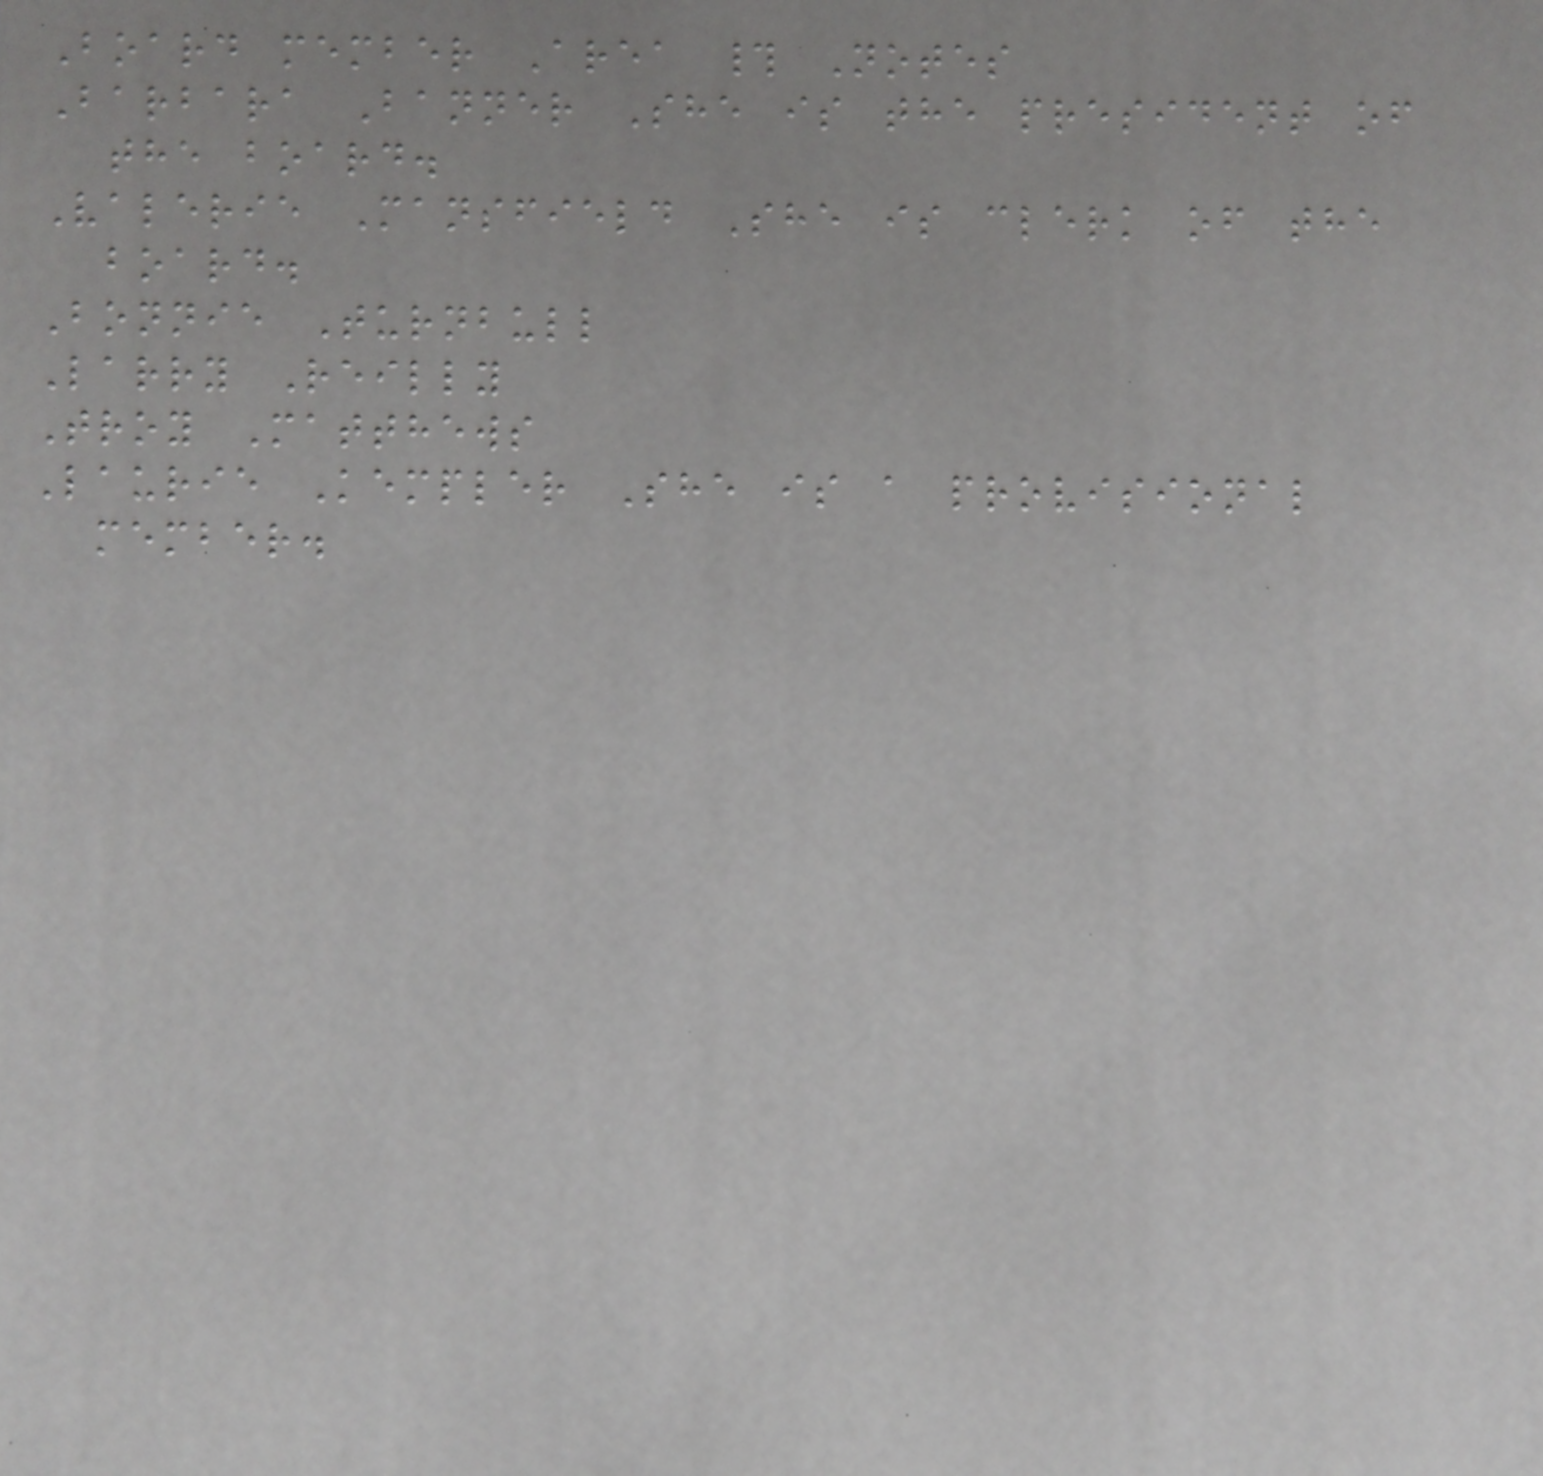Board member Area # Notes
Barbara Banner She is the president of
the board.
Valerie Mansfield She is clerk of the
board.
Bonnie Turnbull
Larry Reilly
Troy Matthews
Laurie Kempler She is a provisional
member.
